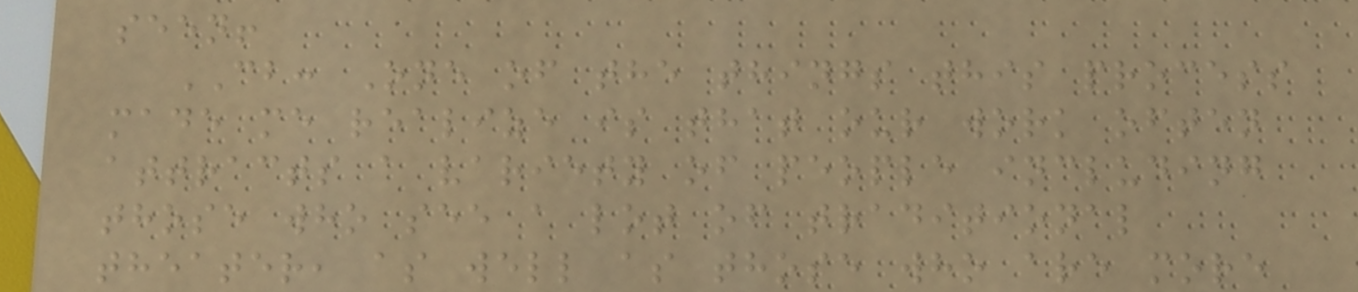seen!
CB: One of the things this process
made me realize is that our work often
attracts a variety of people including
those who see a lot of traditional
theater, as well as those who are more
